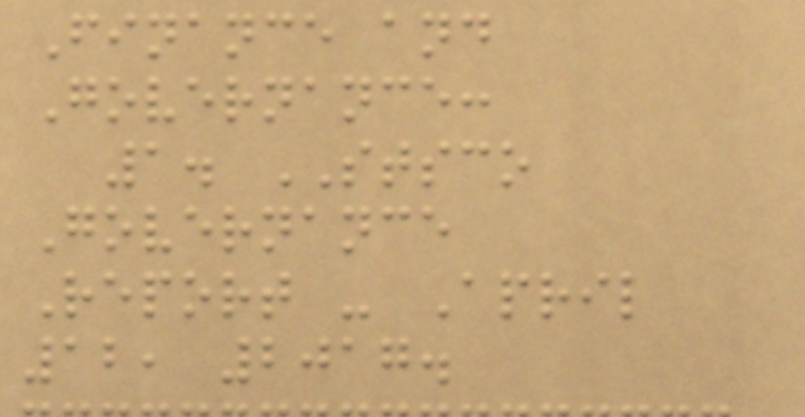Finance and
Governance:
1. STSCO
Governance
Report - April
12, 2017.
